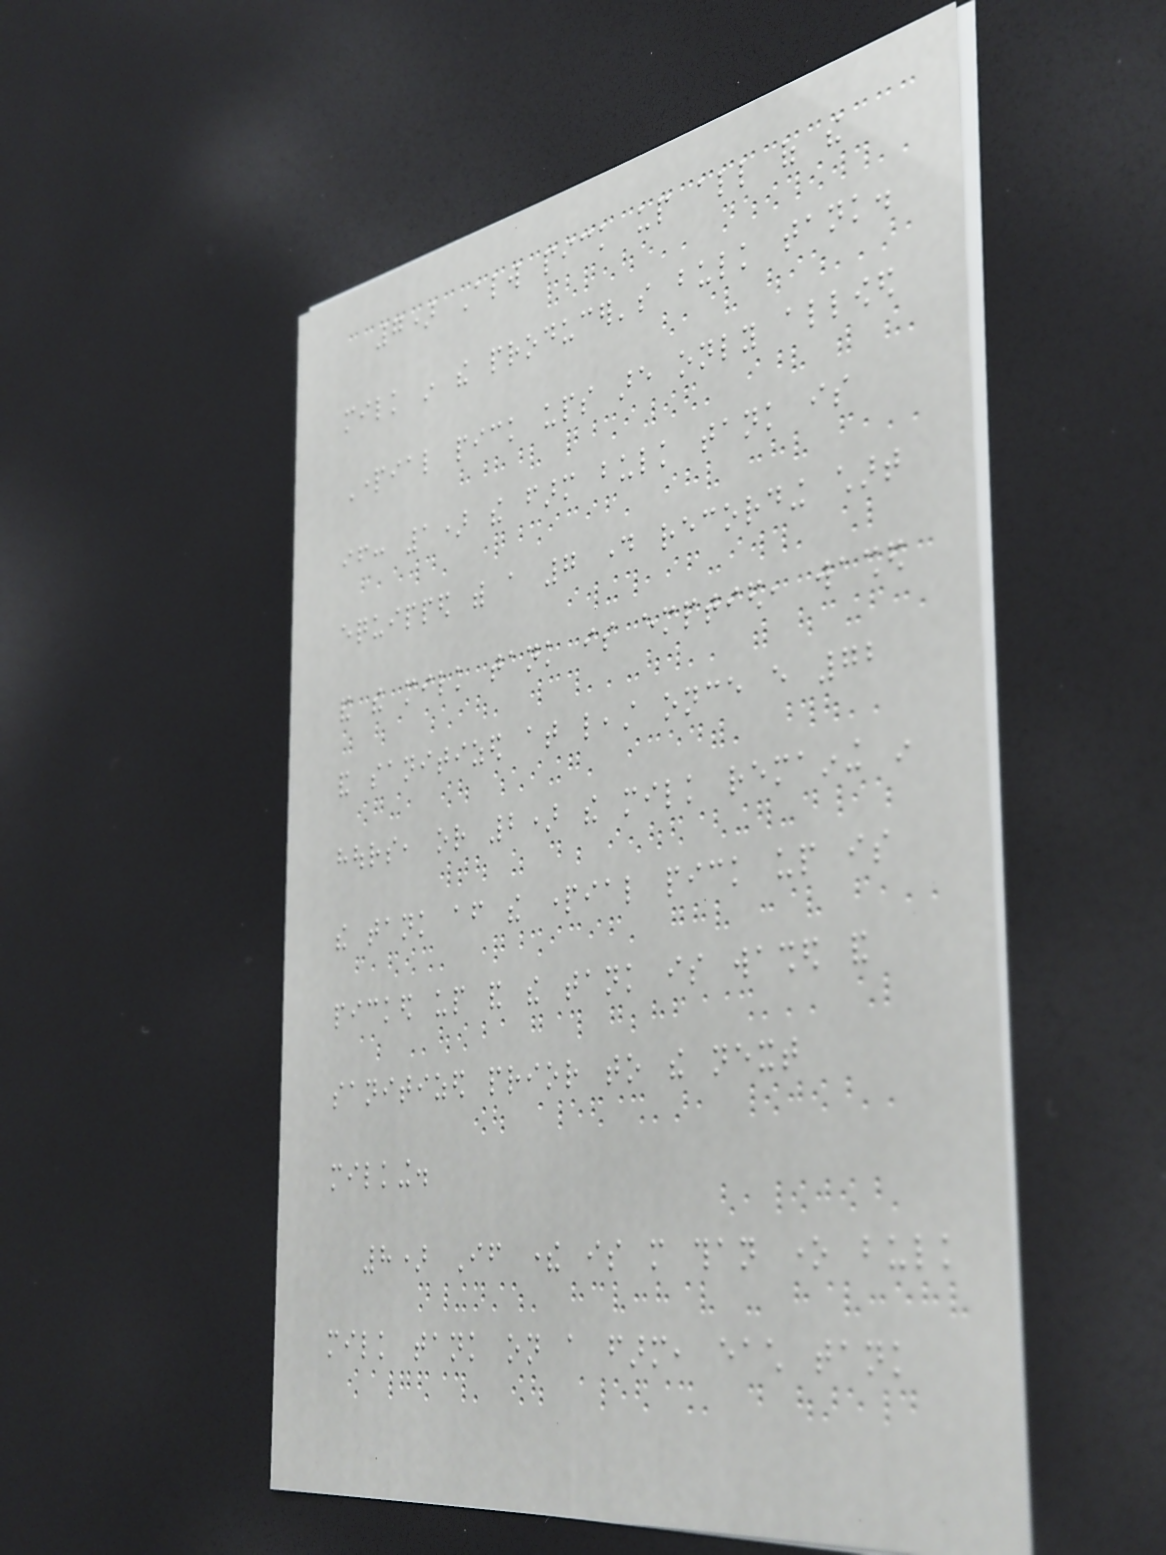7) Always pick up all of the
milk in the producer's bulk tank.
Partial pick ups are only allowed
if: 1) the farm bulk tank is
equipped with a 7 day recording chart
and the milk tank is emptied, washed
and sanitized at least once every 72
hours, or 2) the milk remaining in
the tank after the partial pick up is
picked up and the tank is washed and
sanitized prior to the next
milking.
8) If there is more than one bulk
milk tank on a farm, each tank
